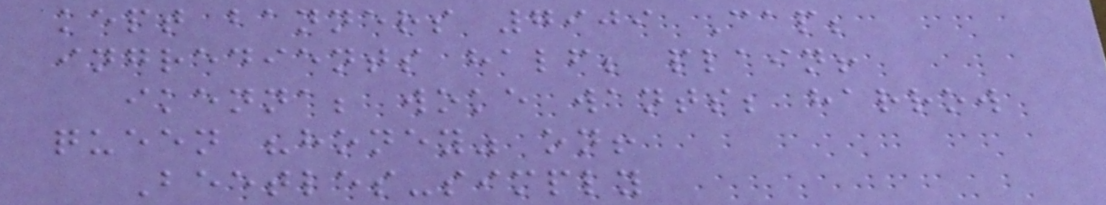kept banners 7909 Cap;
ingredients half; plain!
ikenna; woke wants; harrow
queen "honey" on!
Beetles-simply
